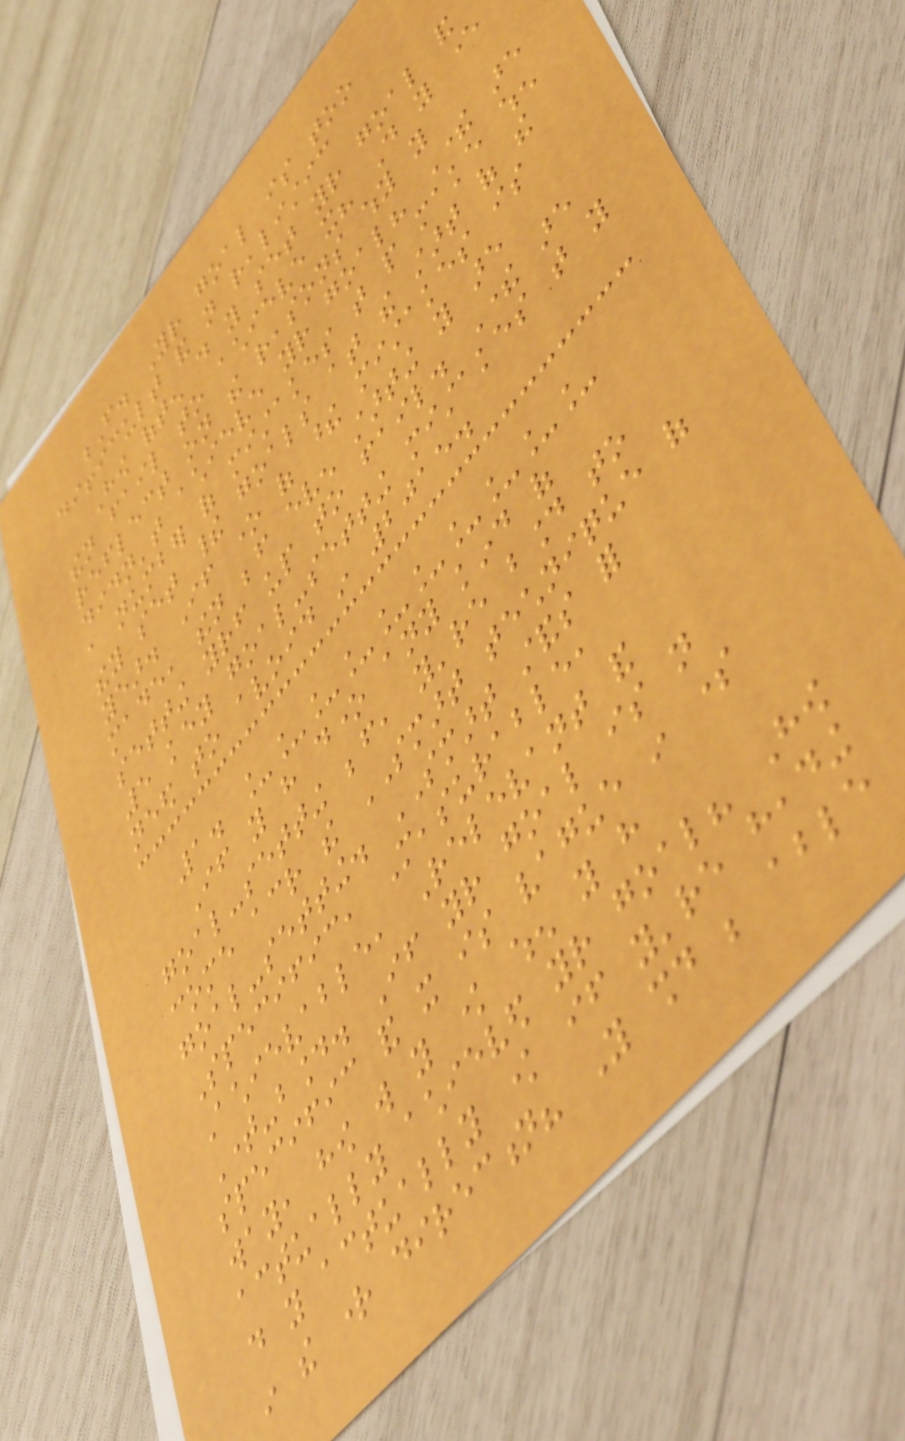F. Your goal is too
difficult and not realistic
How often do you set your goal and
then fail to achieve it? Do you ever
reflect on the reasons why you
didn't achieve your goal? There are
a number of mistakes that people make when
they set their goals at the start of the
year. If one of these mistakes is
made, then before even starting you are
setting yourself up to fail. There are
5 key goal-setting mistakes that you
need to avoid in 2015.
1. __________
If you have done any kind of
goal-setting before, you're bound to
come across the SMART technique of
goal-setting. SMART stands for
Specific, Measurable,
Achievable, Relevant and
Time-bound. If your goal is not
specific and it is vague in some
way, how will you know when you have
actually achieved your goal? How
do you actually know if you're heading
in the right direction? You should be able
